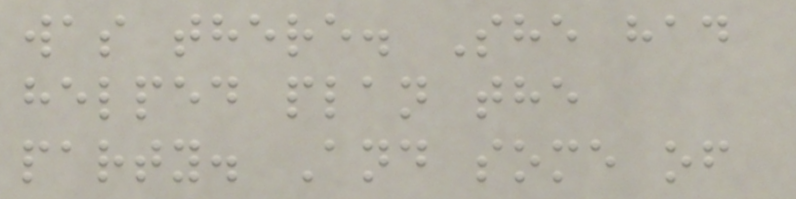was there. She had
helped plan the
party. And some of
